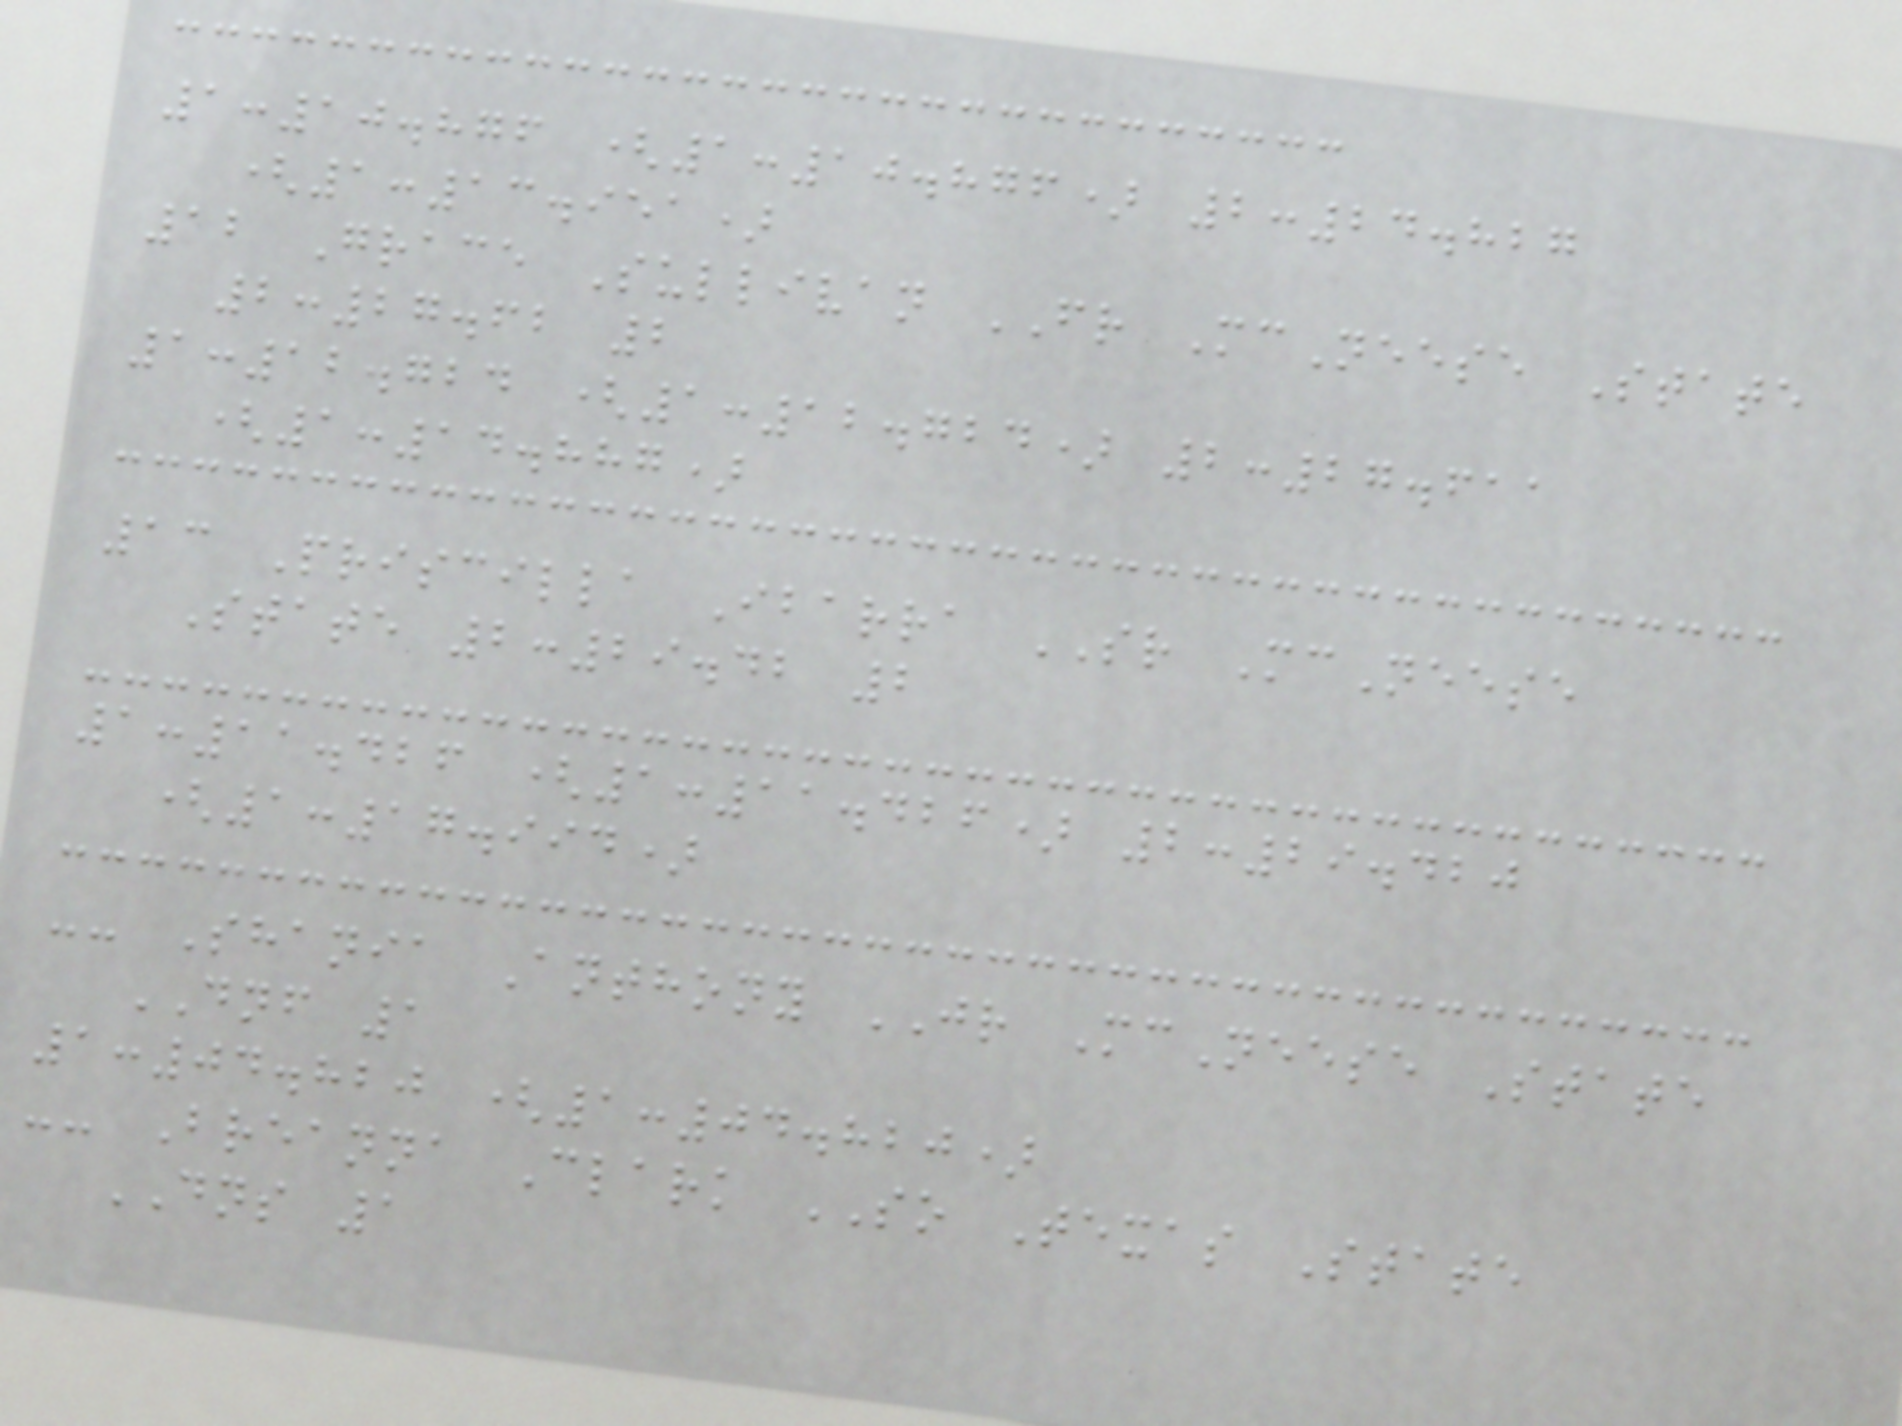1:10.876 (1:10.876) 2:24.827
(1:13.951)
12 Grace Sullivan FR McNeese State
2:27.62 2
1:12.724 (1:12.724) 2:27.611
(1:14.887)
13 Priscilla Ibarra SR McNeese
State 2:29.42 2
1:11.426 (1:11.426) 2:29.420
(1:17.994)
-- Shania Anthony JR McNeese State
DNF 1
1:04.820 (1:04.820)
-- Breanna Clark SO Texas State
DNS 1
